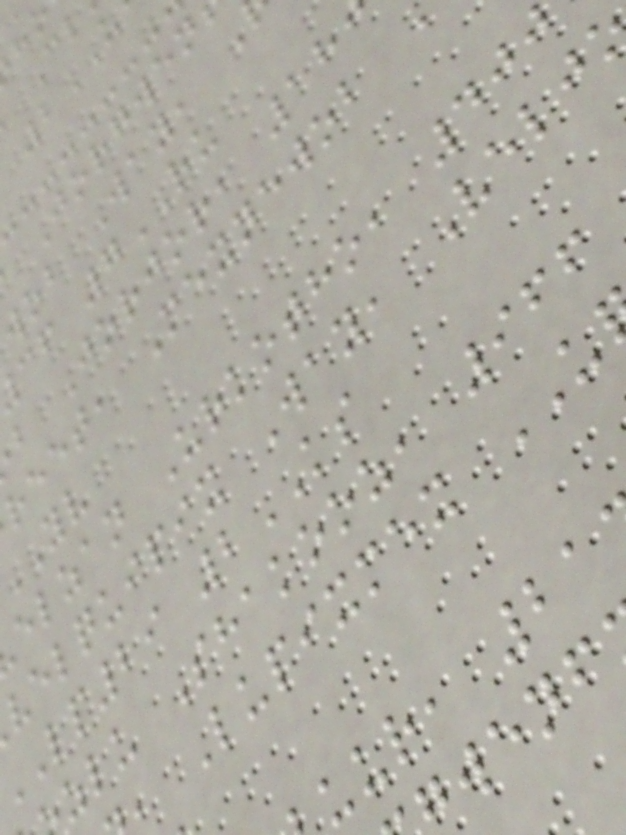Jorgwen
wob Way,
cf 7RU
b Jorjor, 18
reet, Mexnewob
elzan Urkotho, 400
velquipix Way, Velj
lp29 2KS
zlu Shakooz, 966
, Lupixmex
uur, 21
